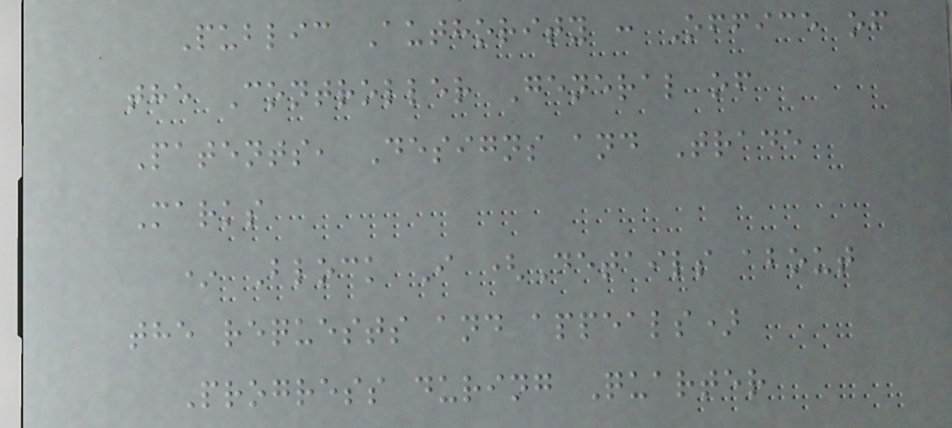Public Authority : Office of
the Controller General of
Patents, Designs and Trade
Marks
* Block I (Details about
the requests and appeals)
Progress during Quarter
